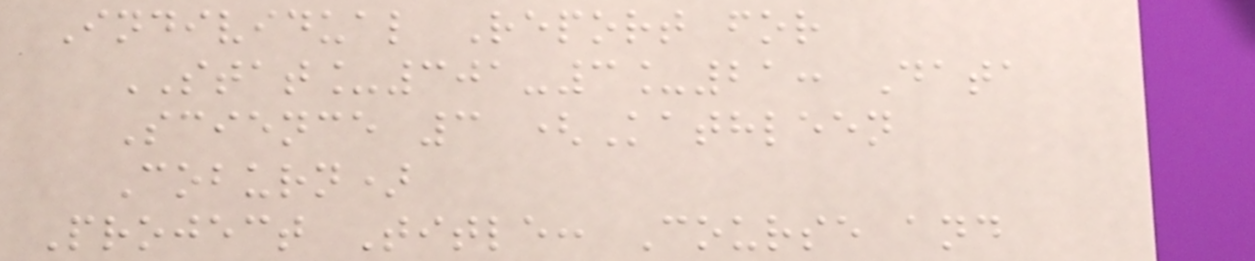Individual Report for
STAT_301-3_21: Data
Science 3 (Kathleen
Coburn)
Project Title: Course and
